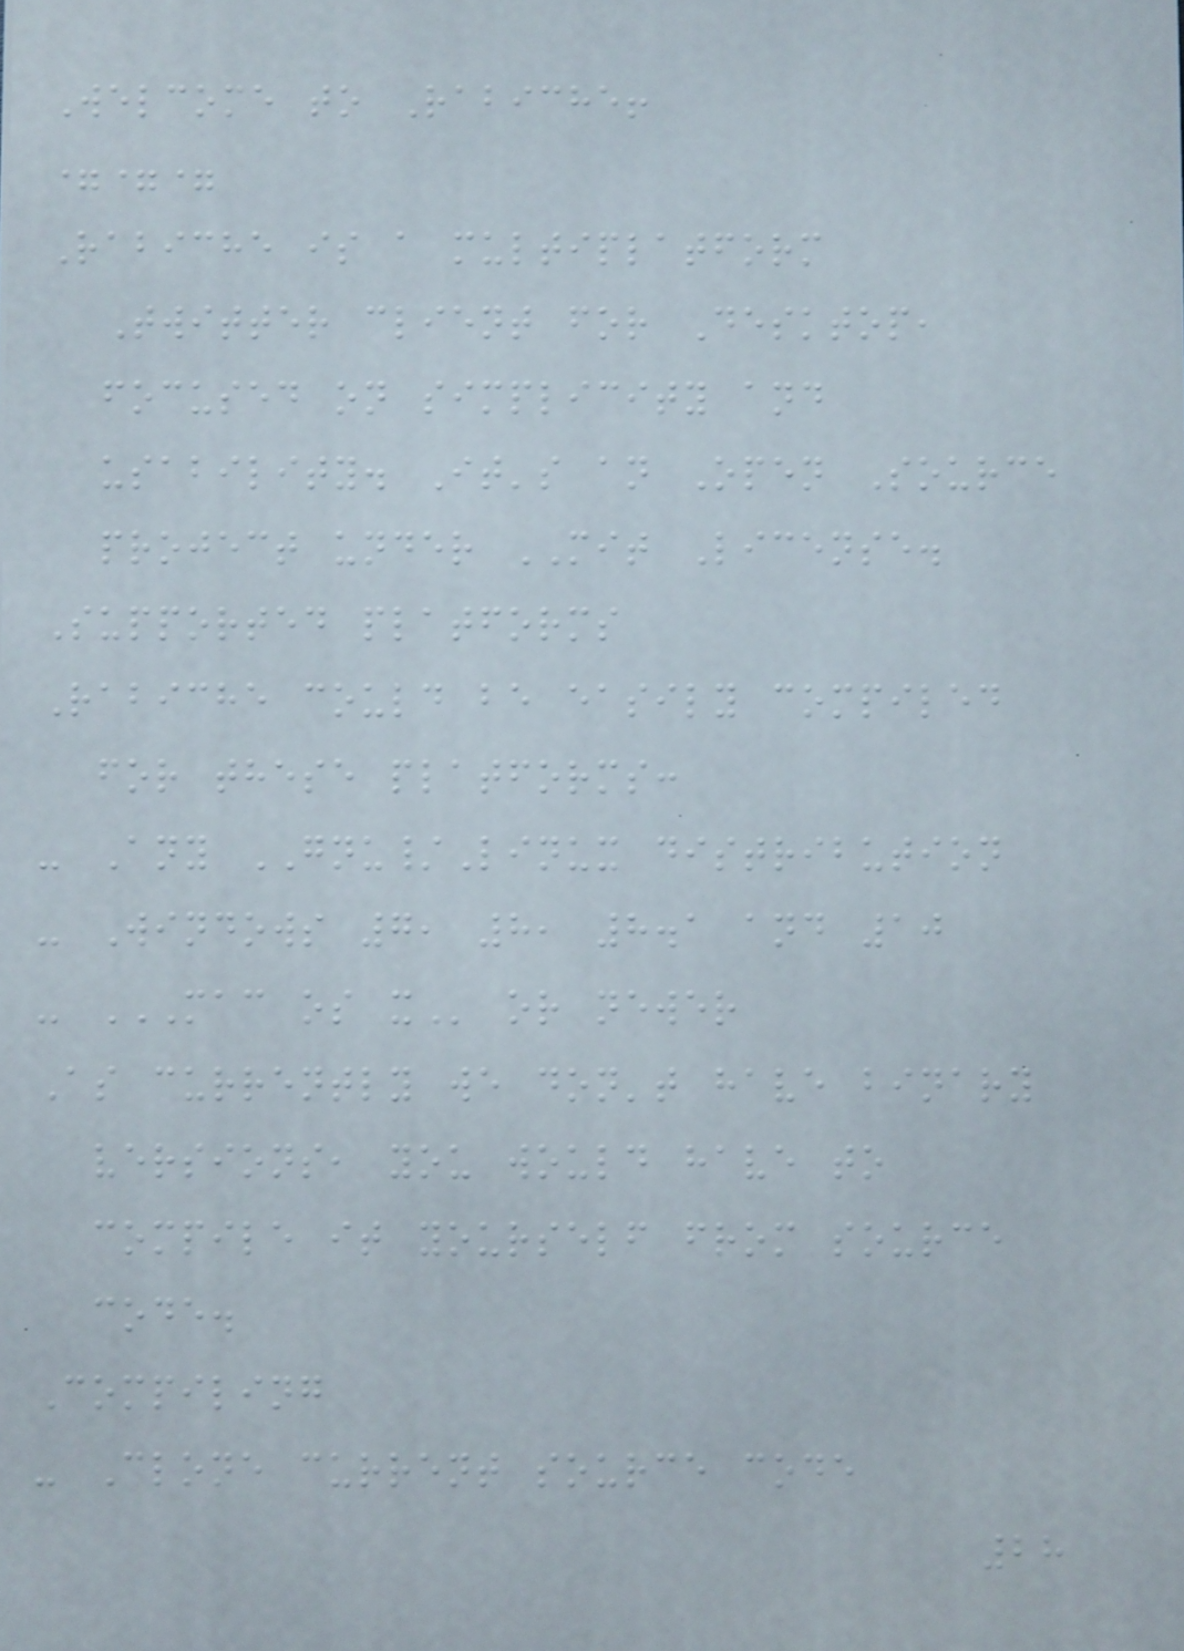Welcome to Rabiche!
===
Rabiche is a multiplatform
Twitter client for Desktop,
focused on simplicity and
usability. It's an Open Source
project under MIT License.
Supported platforms
Rabiche could be easily compiled
for these platforms:
- Any GNU/Linux distribution
- Windows 7, 8, 8.1 and 10
- MAC OS X or newer
As currently we don't have binary
versions, you would have to
compile it yourself from source
code.
Compiling
- Clone current source code
28
